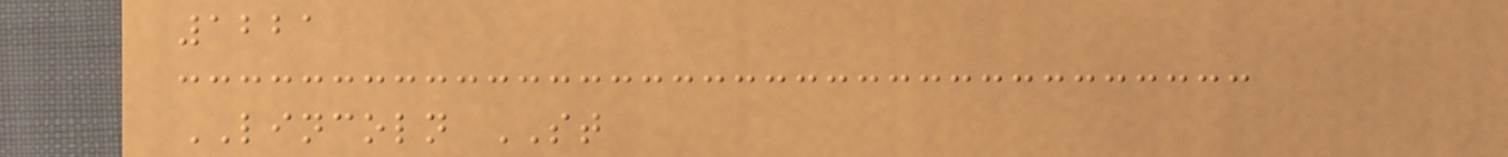1221
LINCOLN ST
